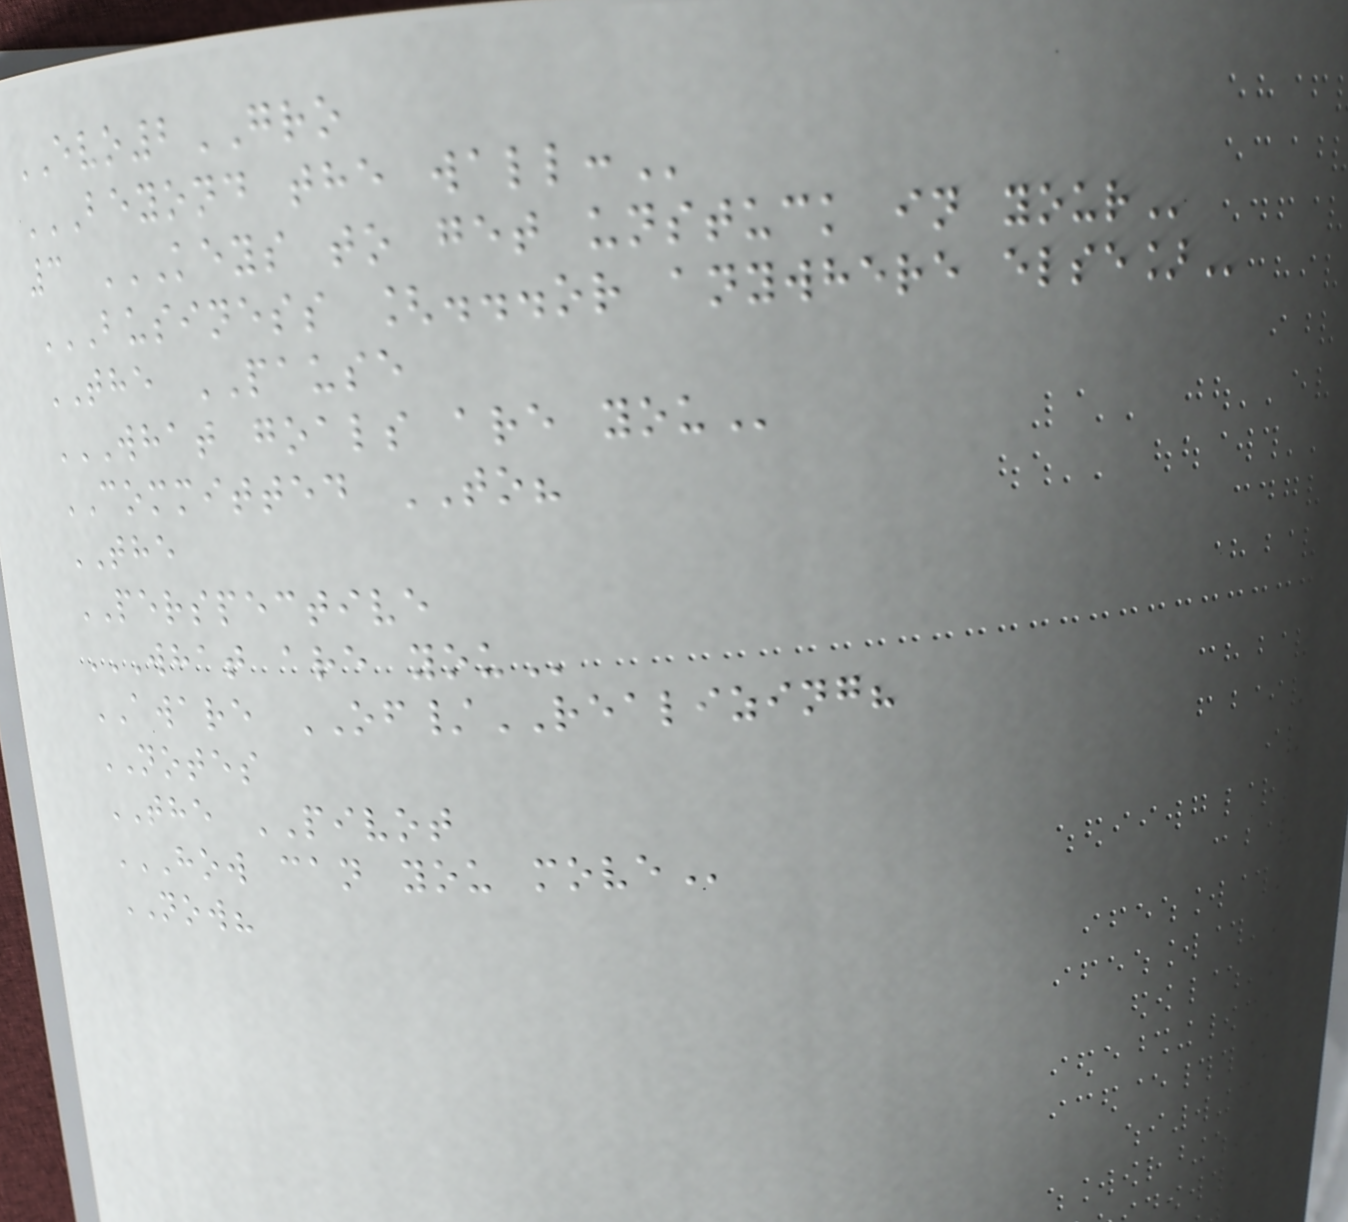EVO2GRO
BEYOND THE WALL:
3 KEYS TO GET UNSTUCK IN YOUR
BUSINESS [...OR ANYWHERE ELSE]
THE PAUSE
WHAT GOALS ARE YOU
COMMITTED TO?
THE
PERSPECTIVE
WHAT ARE YOU
AWARE OF/REALIZING?
NOTES
THE PIVOT
HOW CAN YOU MOVE
NOW?
